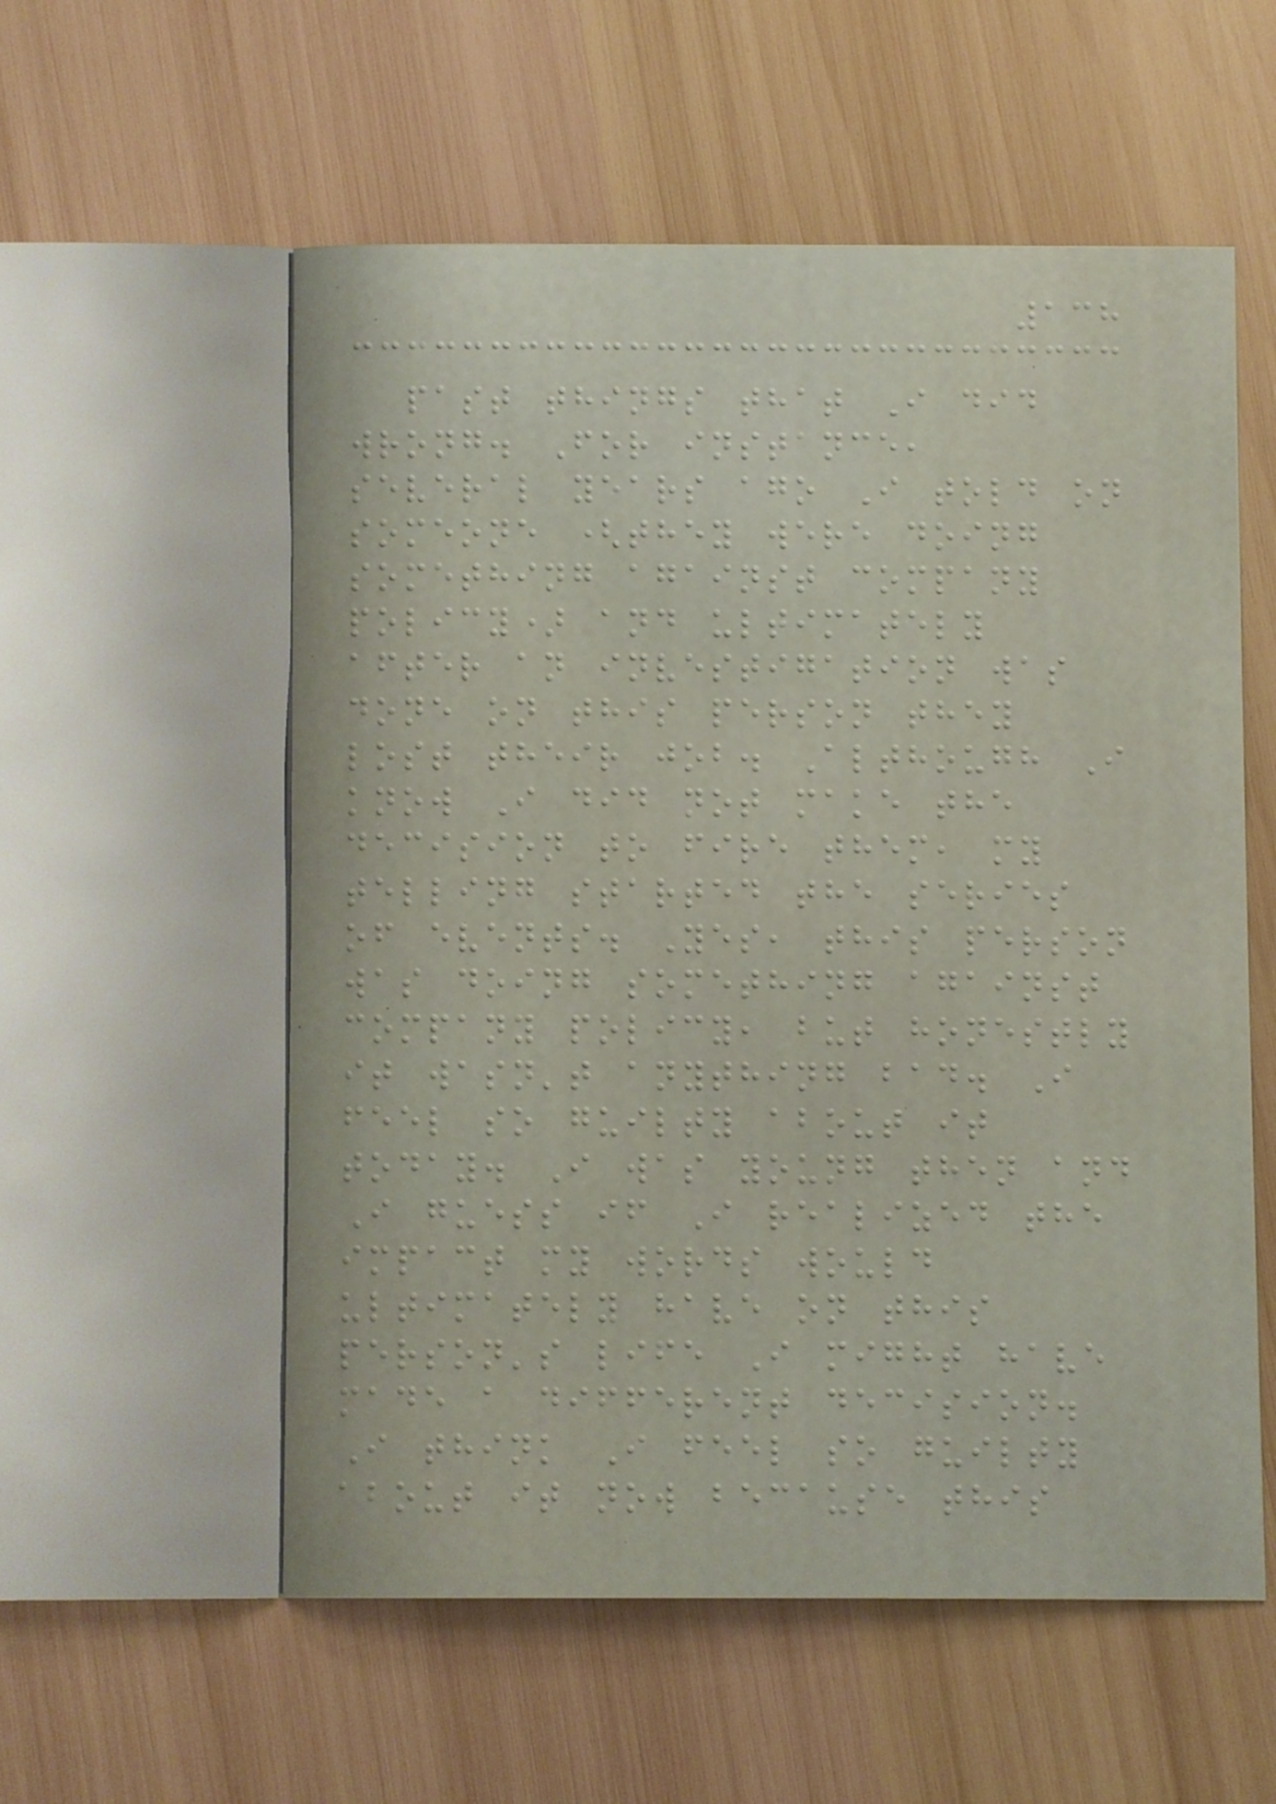138
past things that I did
wrong. For instance,
several years ago I told on
someone (they were doing
something against company
policy) and ultimately
after an investigation was
done on this person they
lost their job. Although I
know I did not make the
decision to fire them, my
telling started the series
of events. Yes, this person
was doing something against
company policy, but honestly
it wasn't anything bad. I
feel so guilty about it
today. I was young then and
I guess if I realized the
impact my words would
ultimately have on this
person's life I might have
made a different decision.
I think I feel so guilty
about it now because this
